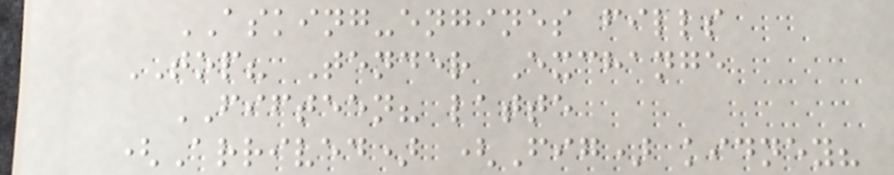ASKING-engines fills
TOP? Tender Exchange
FIFTEEN? latte
(Arrived) (Fig) kidney?
